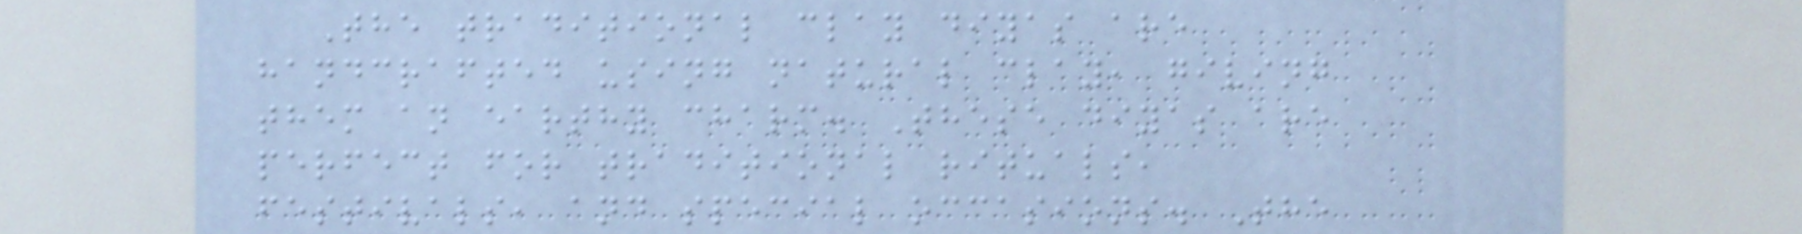The traditional clay diyas are
handcrafted using natural clay, giving
them an earthy charm. These diyas are
perfect for traditional rituals,
festivals, and special occasions. The
